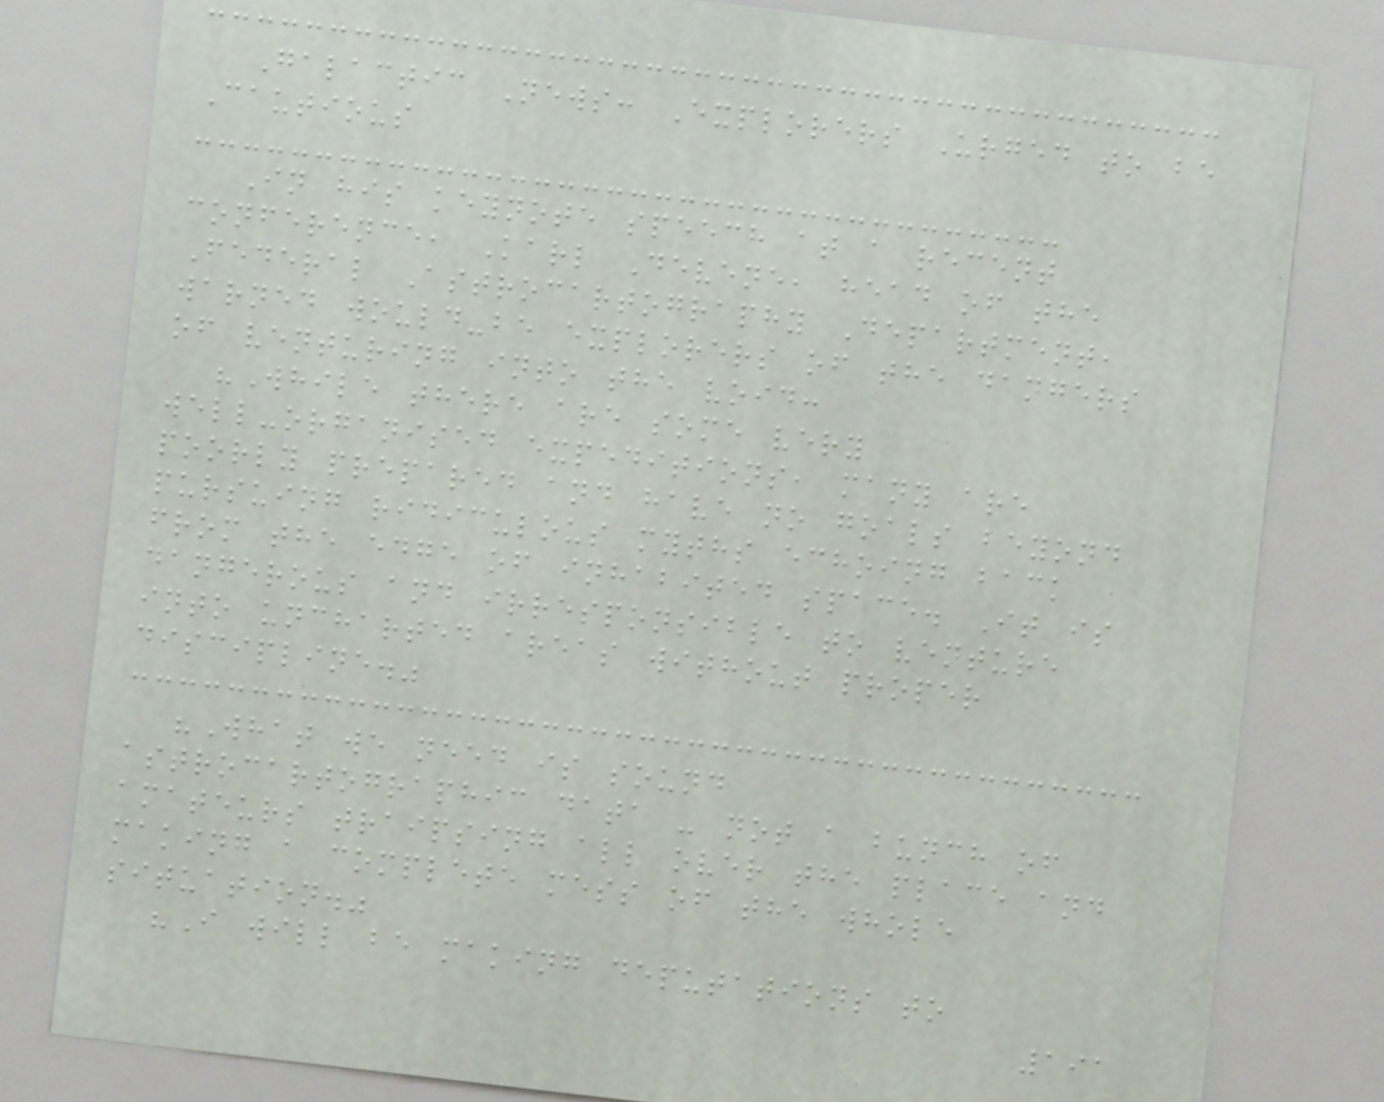Galactic News: Explorers Urged to be
Cautious
In his keynote speech at a recent
conference, Karl Devene, head of the
Federal Astrocartography Department,
warned would-be explorers of the dangers
of venturing into the void:
"While there are some very
well-organised expeditions, many are
poorly prepared and have no goals beyond
pursuing ridiculous myths echoing back
from the edge of inhabited space. It is
dangerous and irresponsible to venture
into uncharted areas without proper
discipline."
"What we need is sound
astrocartographic data - not a bunch of
amateurs traipsing all over the place and
making a complete mess of the whole
situation."
"I will be making deputations to
191
